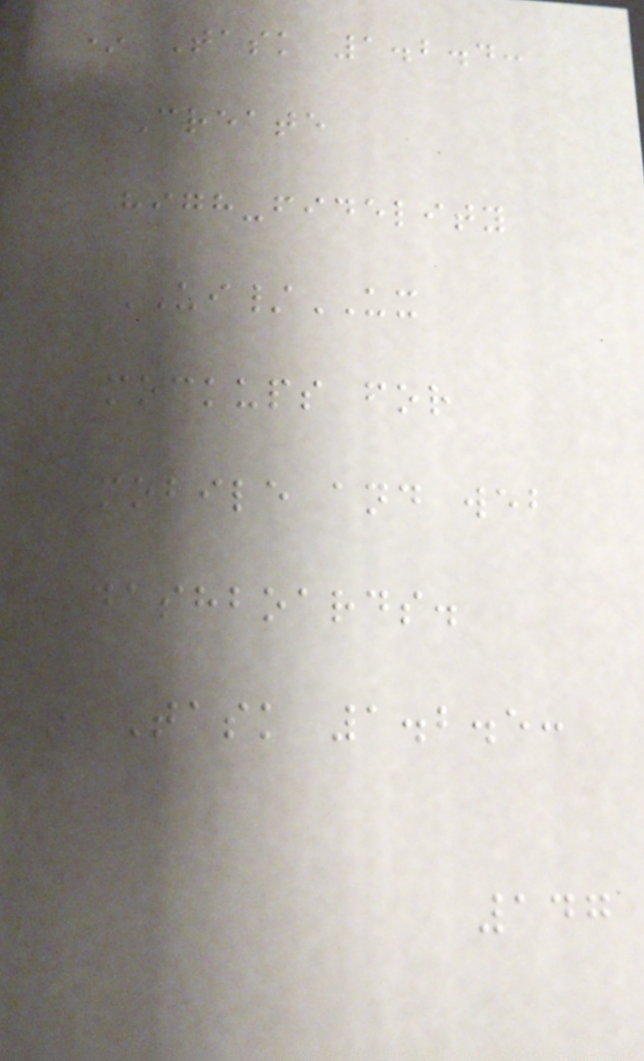* Task 1.2.4:
Create
high-fidelity
UI/UX
mockups for
mobile and web
dashboards.
* Task 1.2.5:
147
